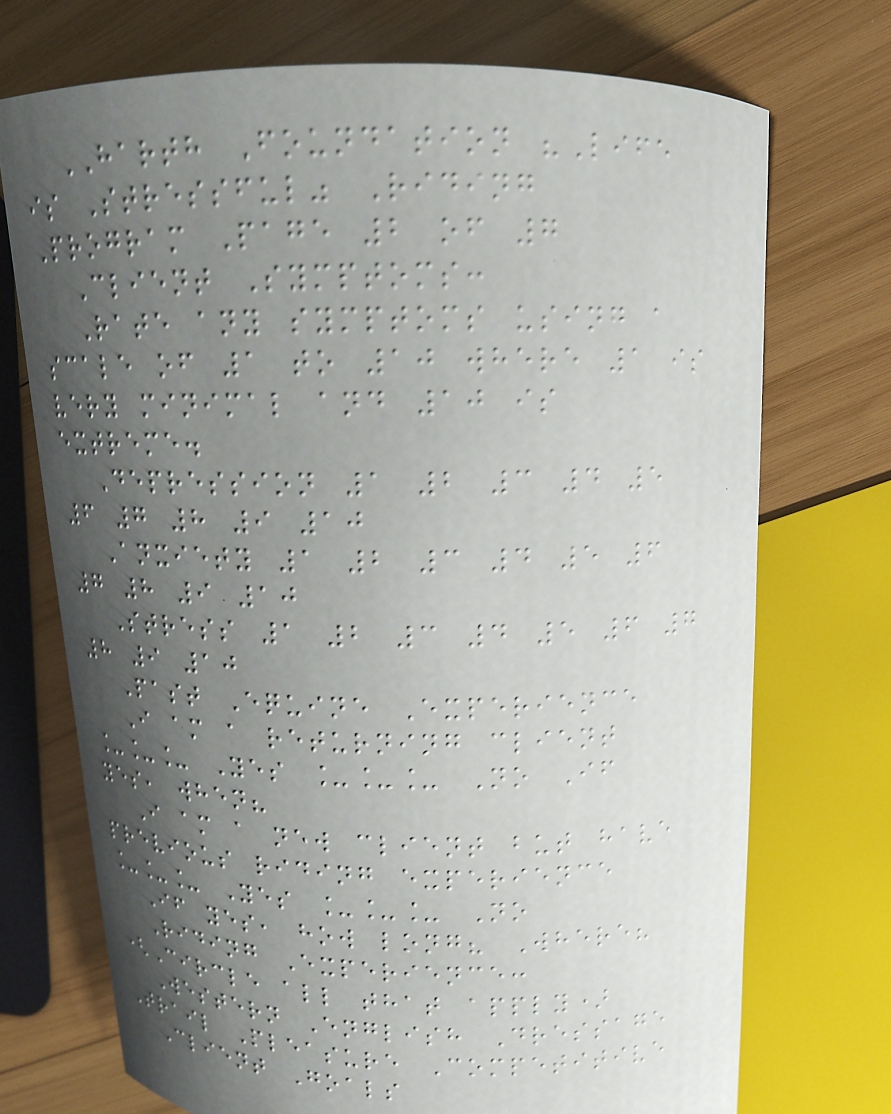HARTH Foundation "Life
is Stressful" Riding
Program Page 2 of 7
Client Symptoms:
Rate any symptoms using a
scale of 1 to 10 where 1 is
very minimal and 10 is
extreme.
Depression 1 2 3 4 5
6 7 8 9 10
Anxiety 1 2 3 4 5 6
7 8 9 10
Stress 1 2 3 4 5 6 7
8 9 10
Past Equine Experience
I am a returning client
___ Yes ___ No If
yes, when?
I am a new client but have
previous riding experience
___ Yes ___ No
If yes, how long? Where?
Riding Experience:
(Circle all that apply)
Western English Dressage
Trail Pleasure Competitive
Client Goals
